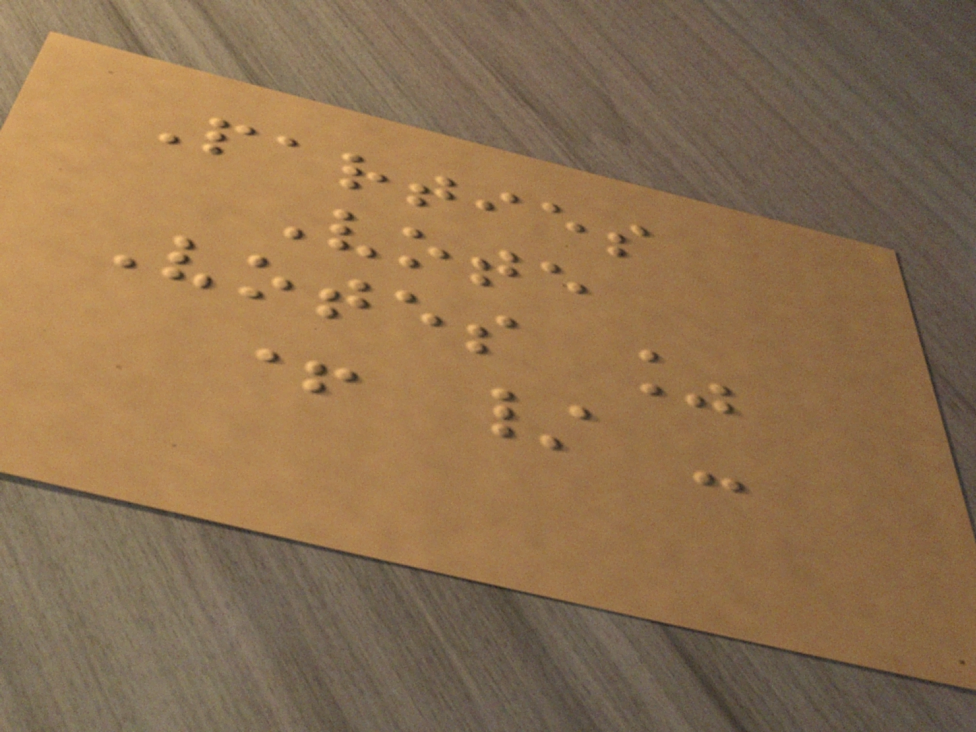Parties
Vote
Votes %
+ / -
